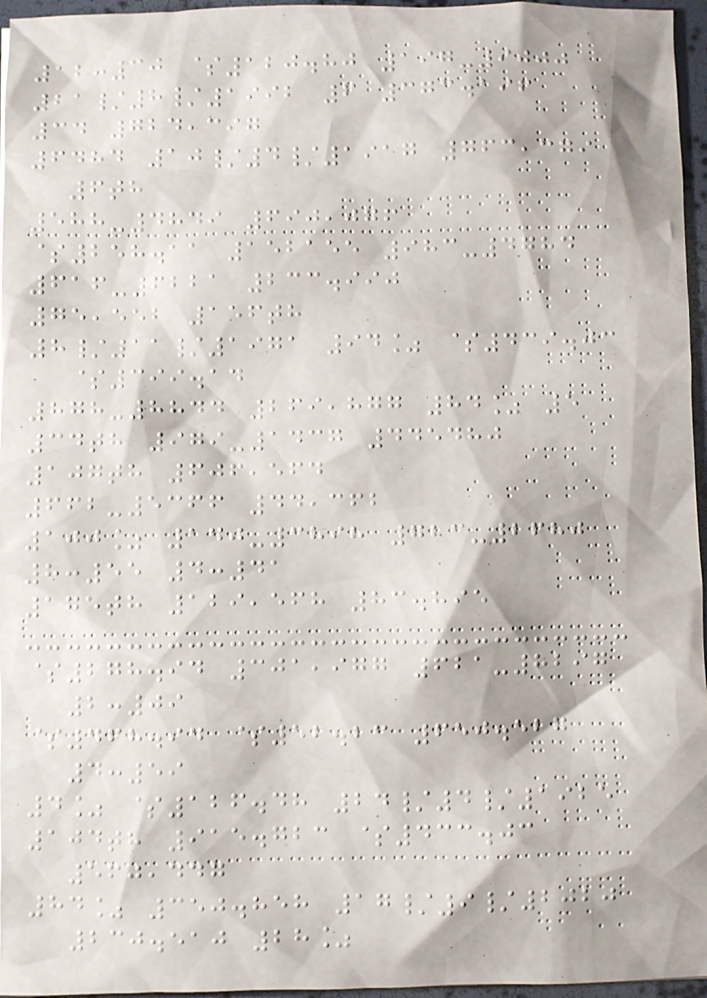12:30 $120.80 197-9000
21/8/1992 6 373.196
34 724,397
6484 10/4/1917 763,379
6th
588-4849 690,076
$258.11 152155 983-4784
616-6221 233.990
75,552 156th
8/11/1971 94% $439.03
$399.14
878-8844 269,877 84% 5
34th 979-1437 445480
107th 606,564
662-5366 44,362
100% 140-3898 723-2680
8:55 4:41
175th 129,568 83.895
$278.94 301,977 621-8297
2:09
$468.94 $52.23 650.527
4:59
4% $126.48 24/4/1925
104th 915.723 $433.03
560,447
84% 350.858 17/9/2020
230.510 28%
